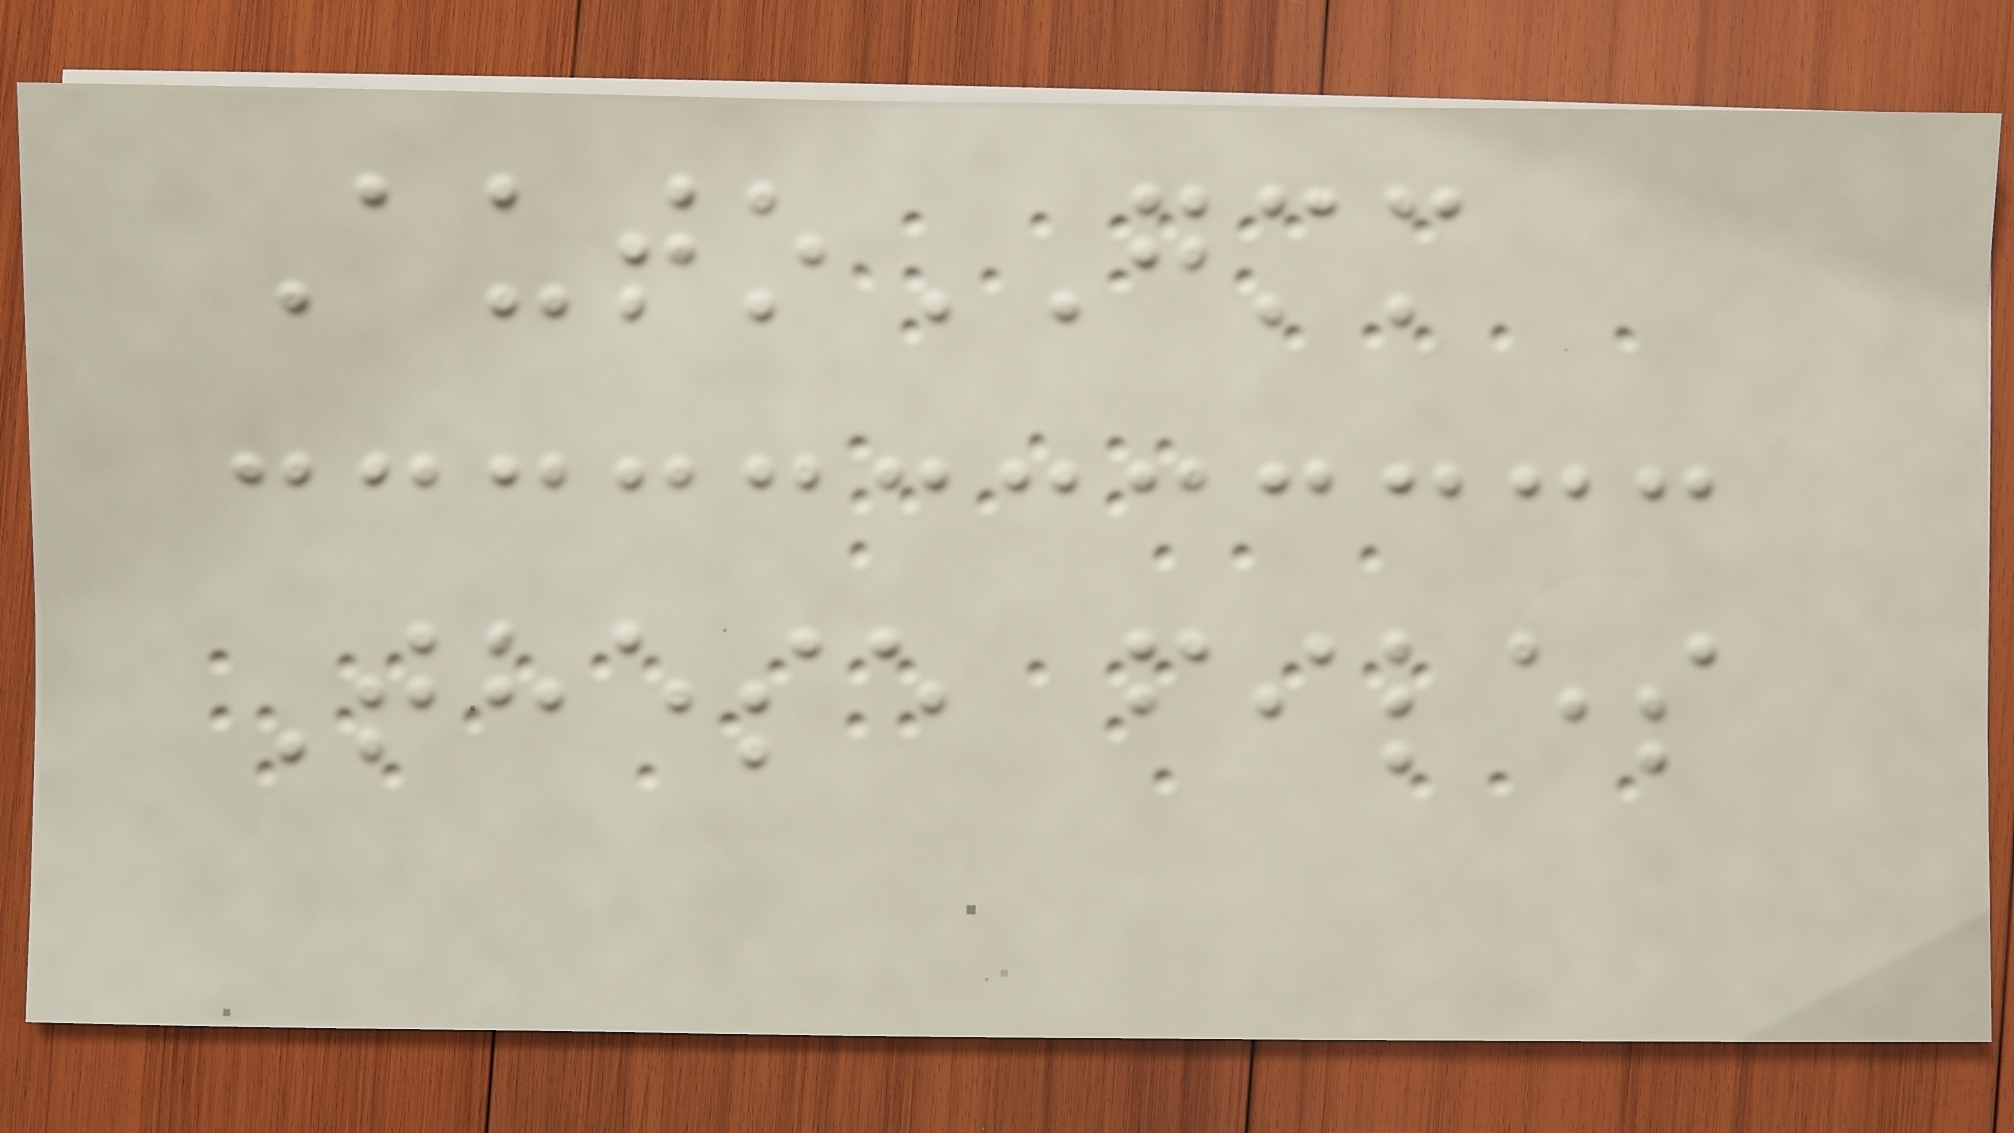AutoGMM
These files
